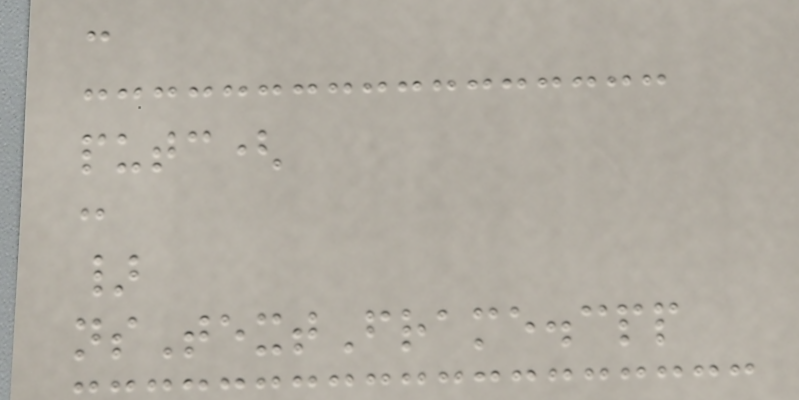:
putc(
:
}
nsTextFrame.cpp
